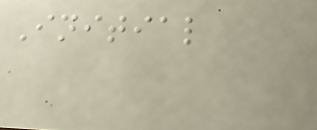Initial
